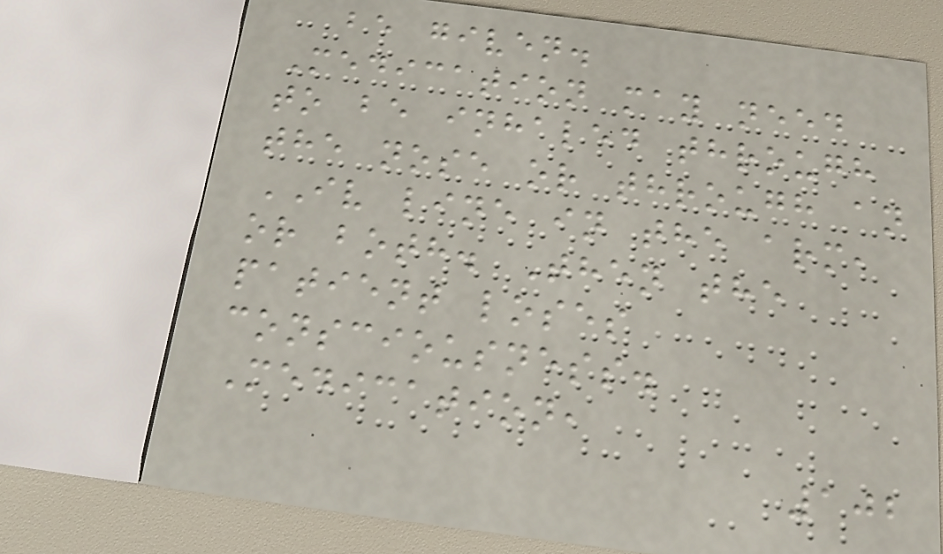be given.
Medication may need
to be inhaled through
the nose or through an
IV line in the arm,
or both. Then the
patient loses
consciousness.
Medication,
102
